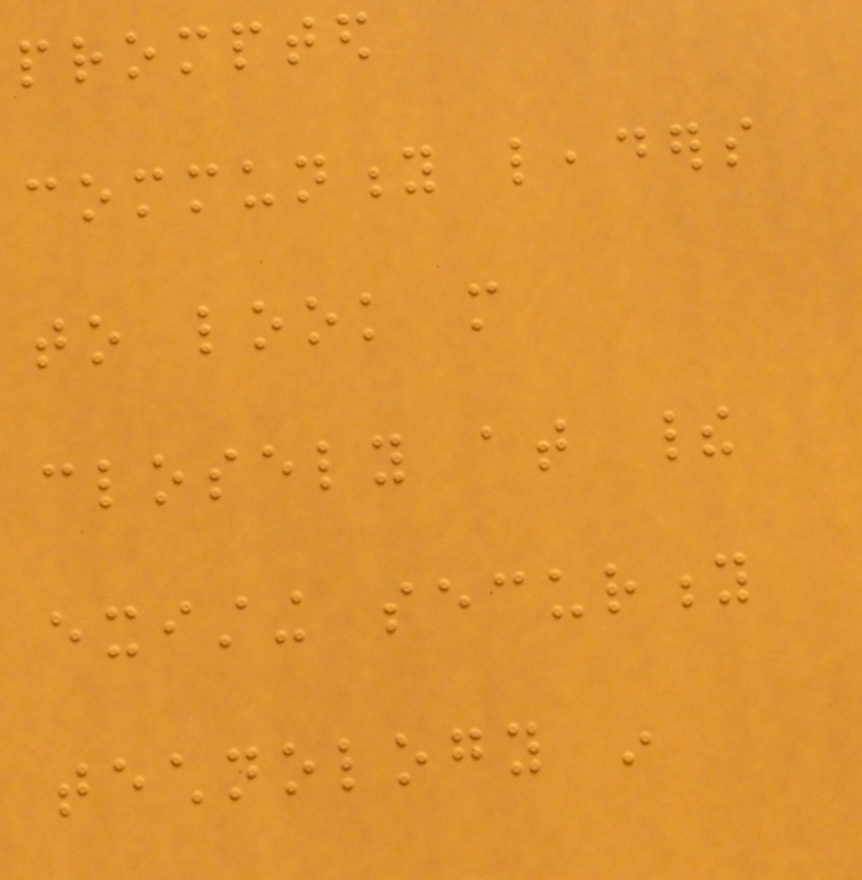prompted
community leaders
to look more
closely at their
existing security
technology in
